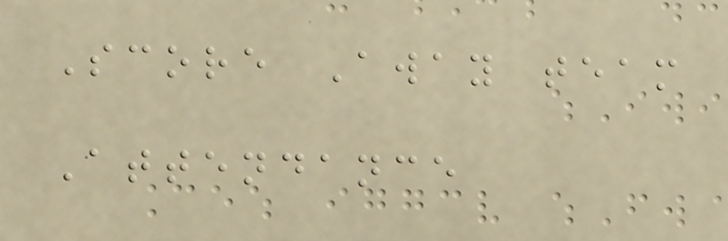Score Away team
Attendance
